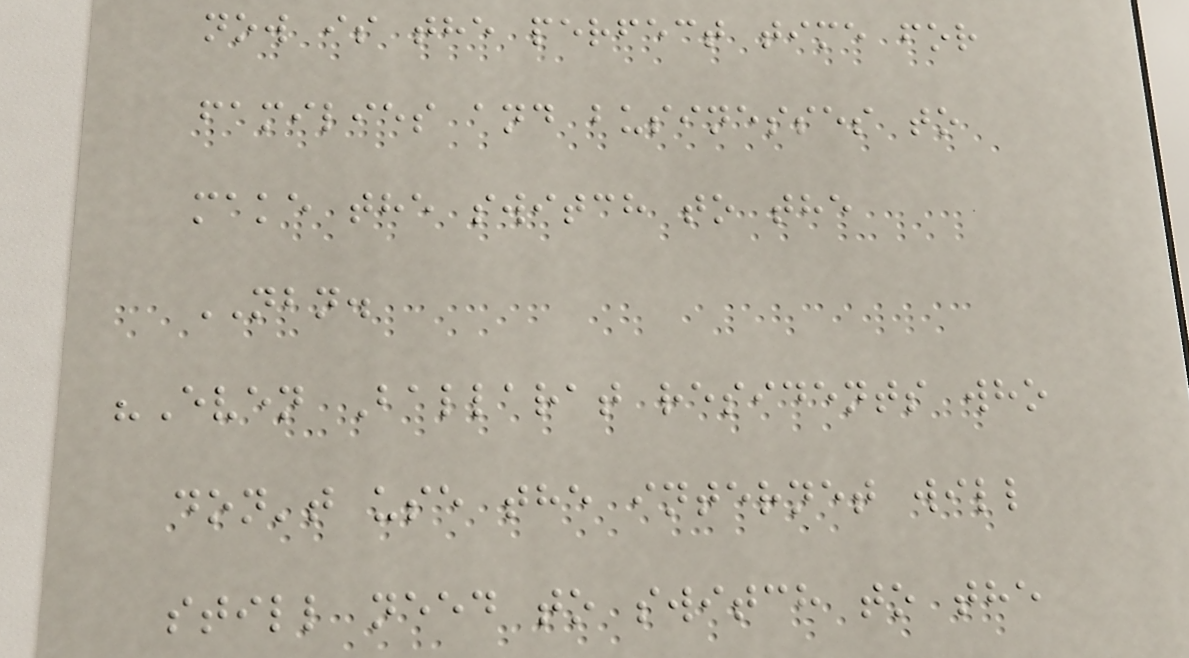now is the perfect time for
families and businesses to
make the switch to the
NBN.
"Even Ballarat residents who
don't use the internet will
still need to switch to the
